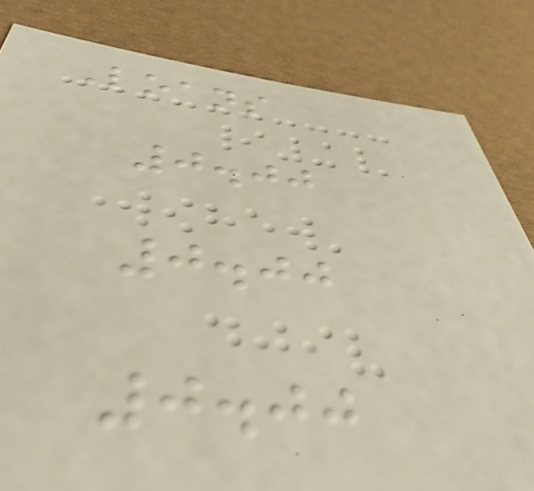Loans
0.00
0.00
0.00
